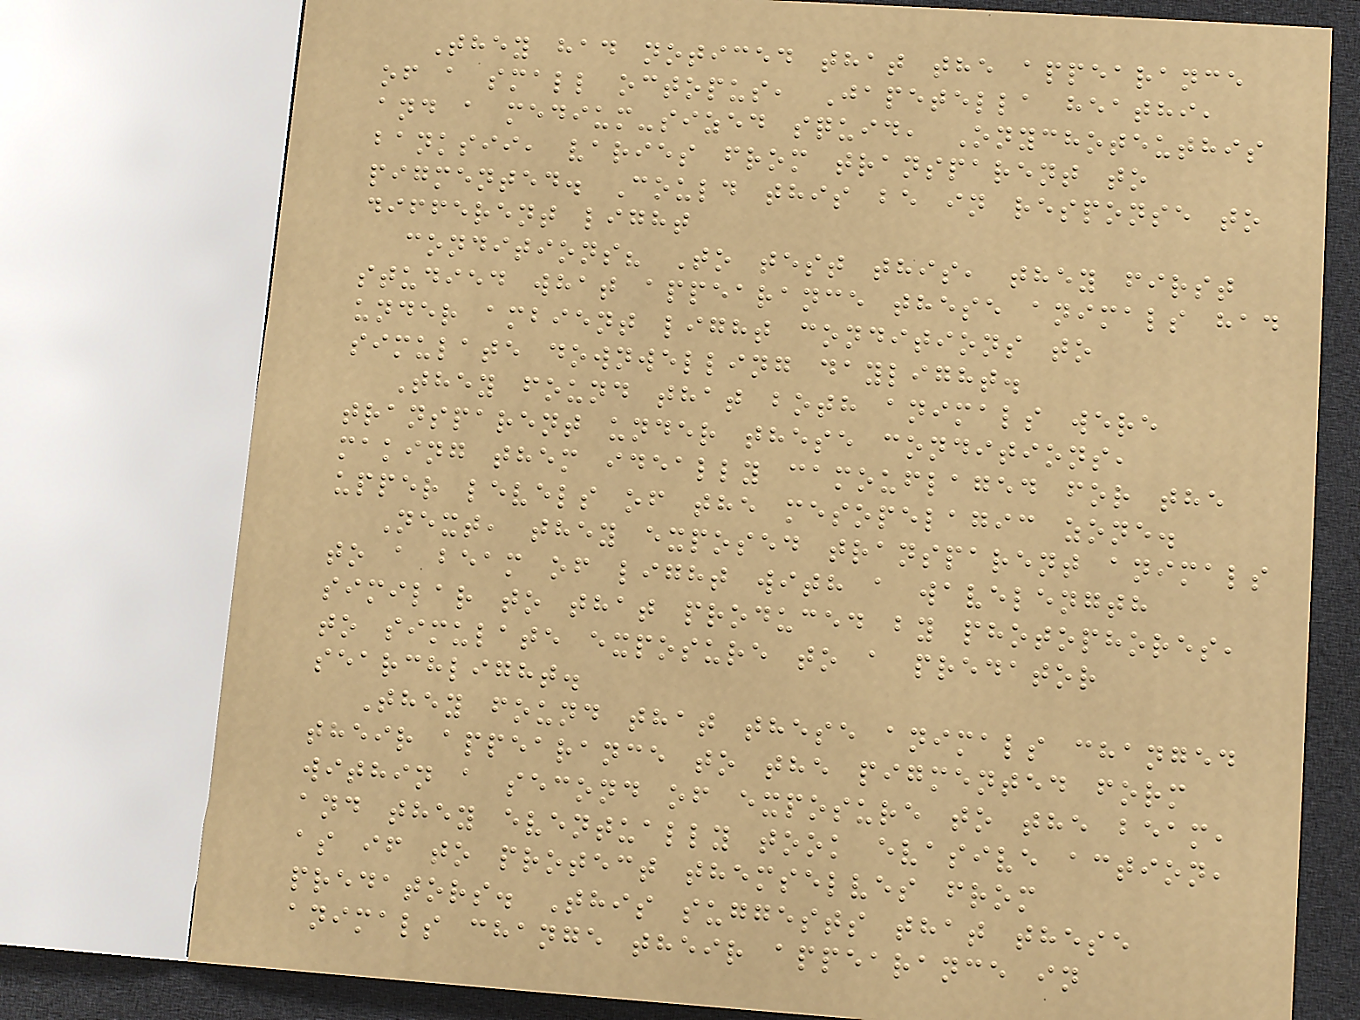They had noticed that the appearance
of a small octopus, Japetella heathi,
and a medium-sized squid, Onychoteuthis
banksii, varies from transparent to
pigmented. Could this be in response to
different light
conditions? To test this, they first
studied what appearance these animals had
under ambient light conditions to
simulate downwelling daylight.
They found that both animals were
transparent under these conditions,
making them ideally camouflaged for the
upper levels of the mesopelagic zone.
Next, they exposed transparent animals
to a beam of light with a wavelength
similar to that produced by photophores,
to simulate exposure to a predator
searchlight.
They found that these animals changed
their appearance to the pigmented form
within a second of exposure to the beam,
and they eventually took evasive action,
as if to protect themselves from
predators. This suggests that these
animals change their appearance in
